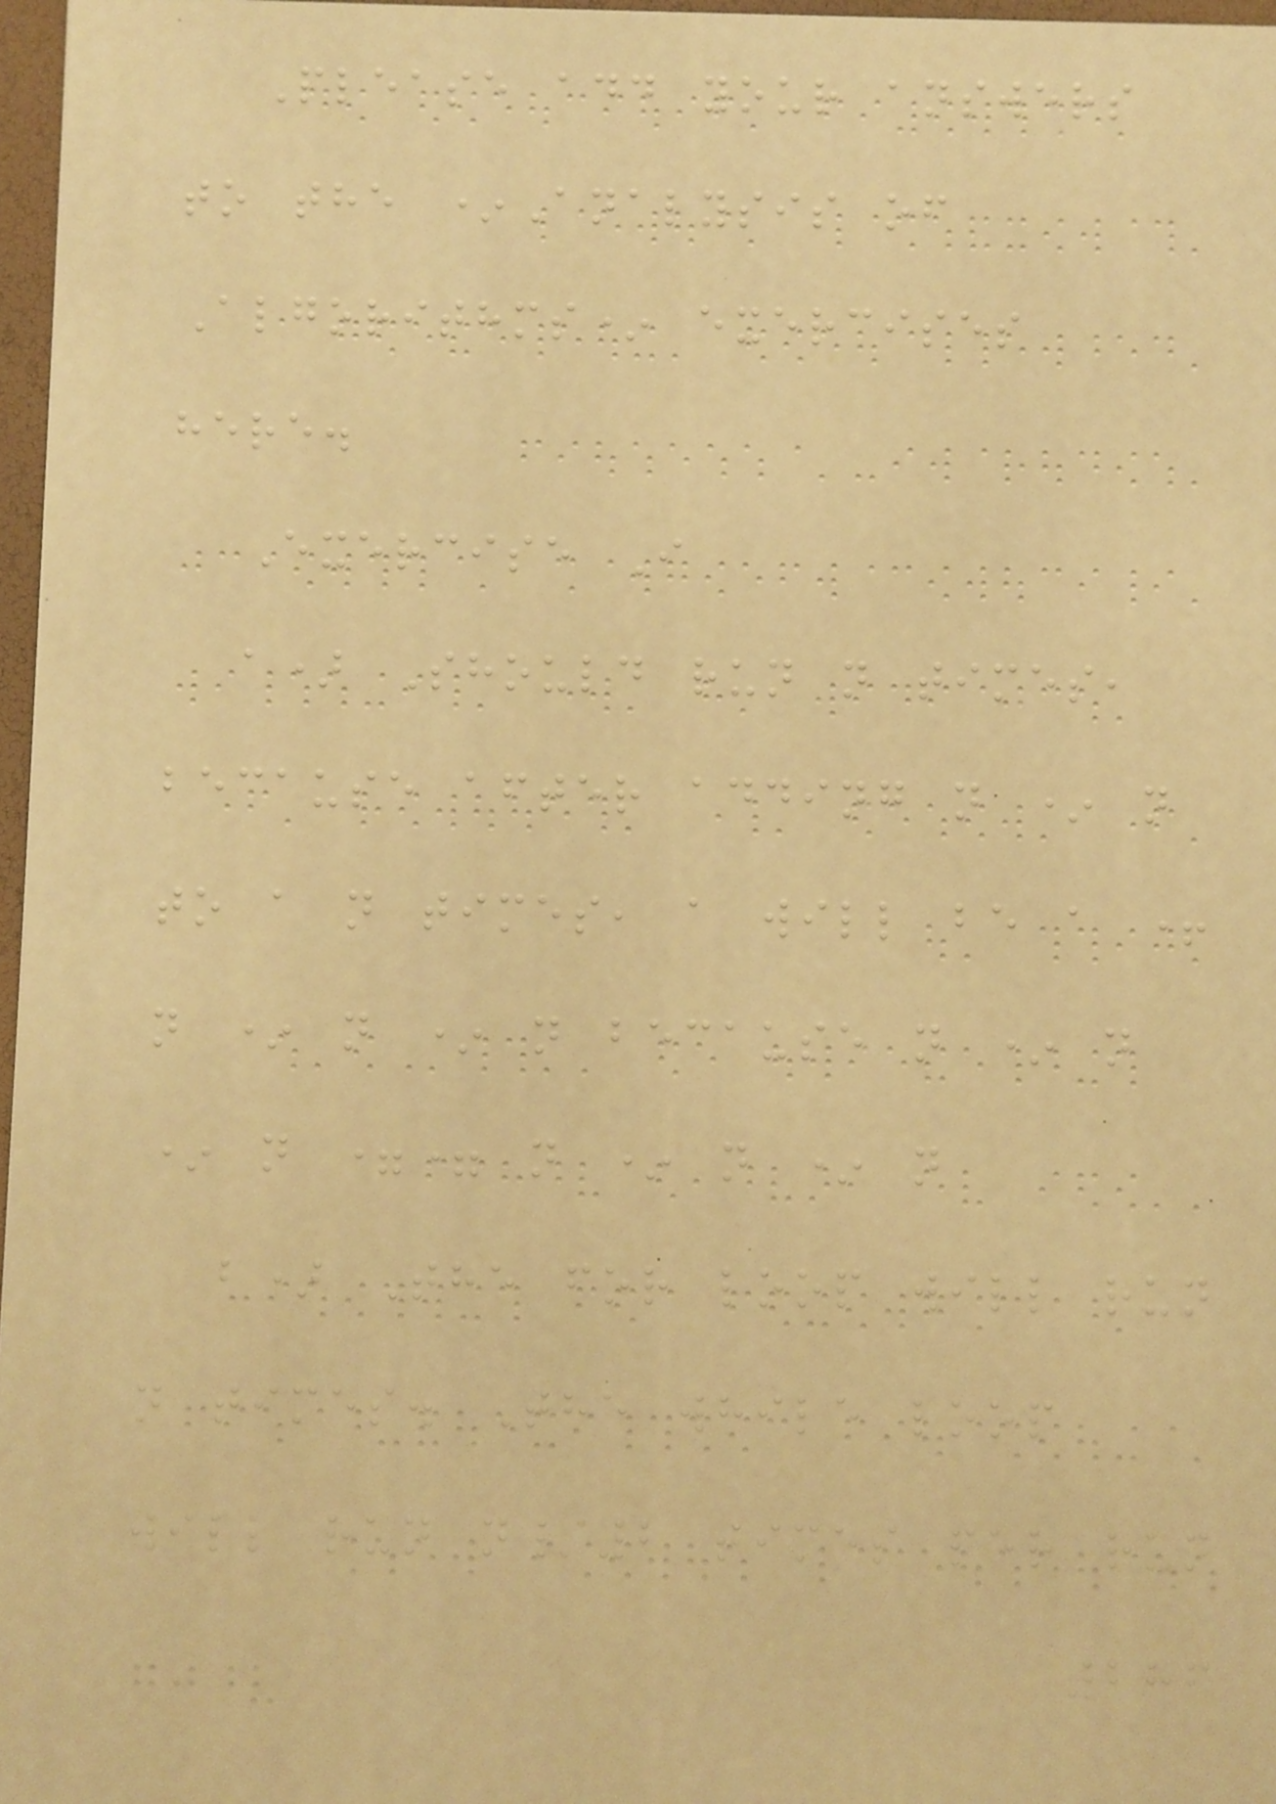Please add your answers
to the *Analysis of
Algorithms* exercises
here.
Exercise I
a) Should run n times,
because after adding n * n
to a n times, a will be a +
n * n * n because n * n
* n == n * n * n
b) The for loop will run
n times. The while loop
will run n/2 times per run
286
